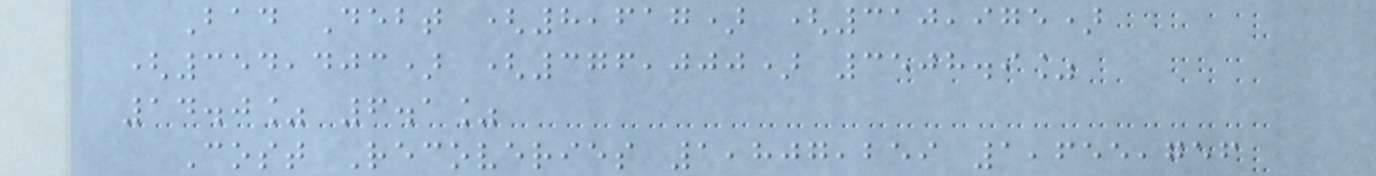Bad Debt (8,617) (310,975)
(354,403) (376,000) 3508.9%
14.0% 6.1%
Cost Recoveries 1,807,259 1,655,756
